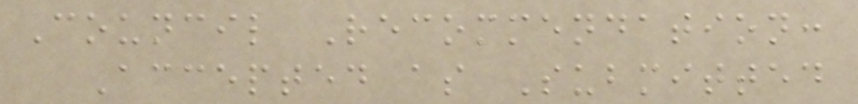Council Recommendation:
Accepted as Submitted
